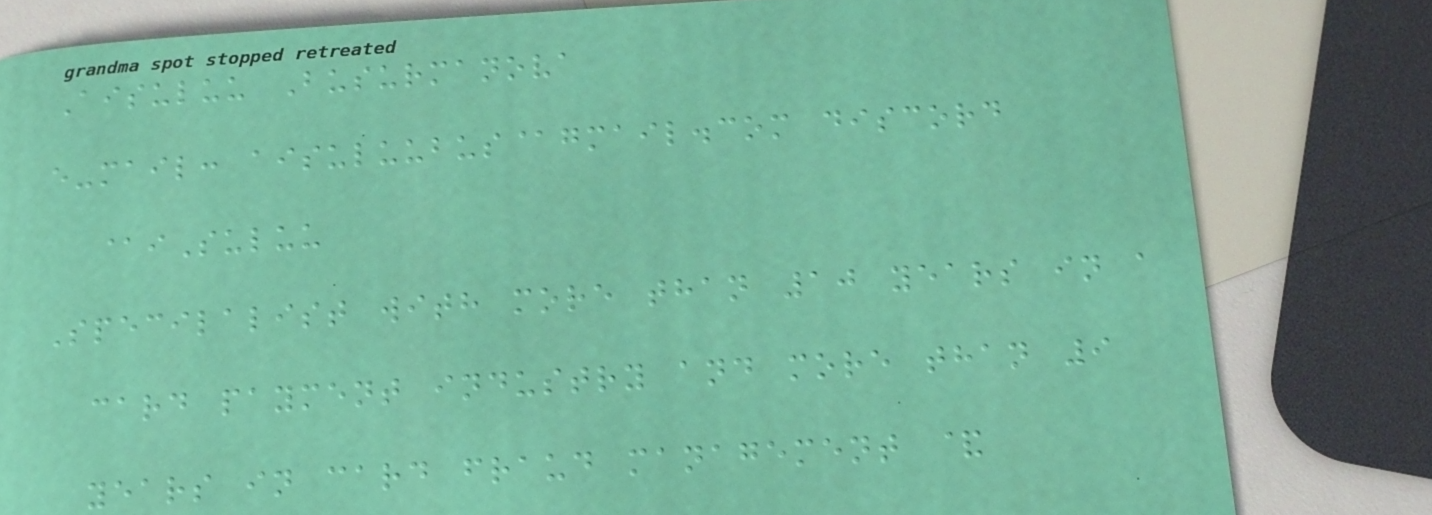Aisuluu Busurmanova
e-mail: aisuluubus@gmail.com discord
@iSuluu
Specilalist with more than 10 years in a
card payment industry and more than 9
years in card fraud management &
